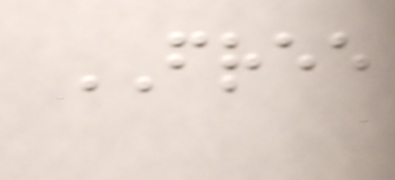FREE
